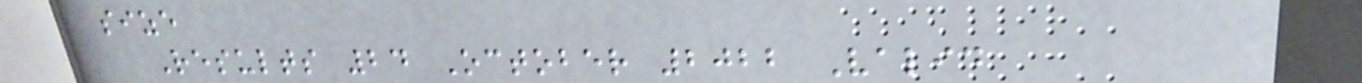size
Results 24 October 2022 Valid
